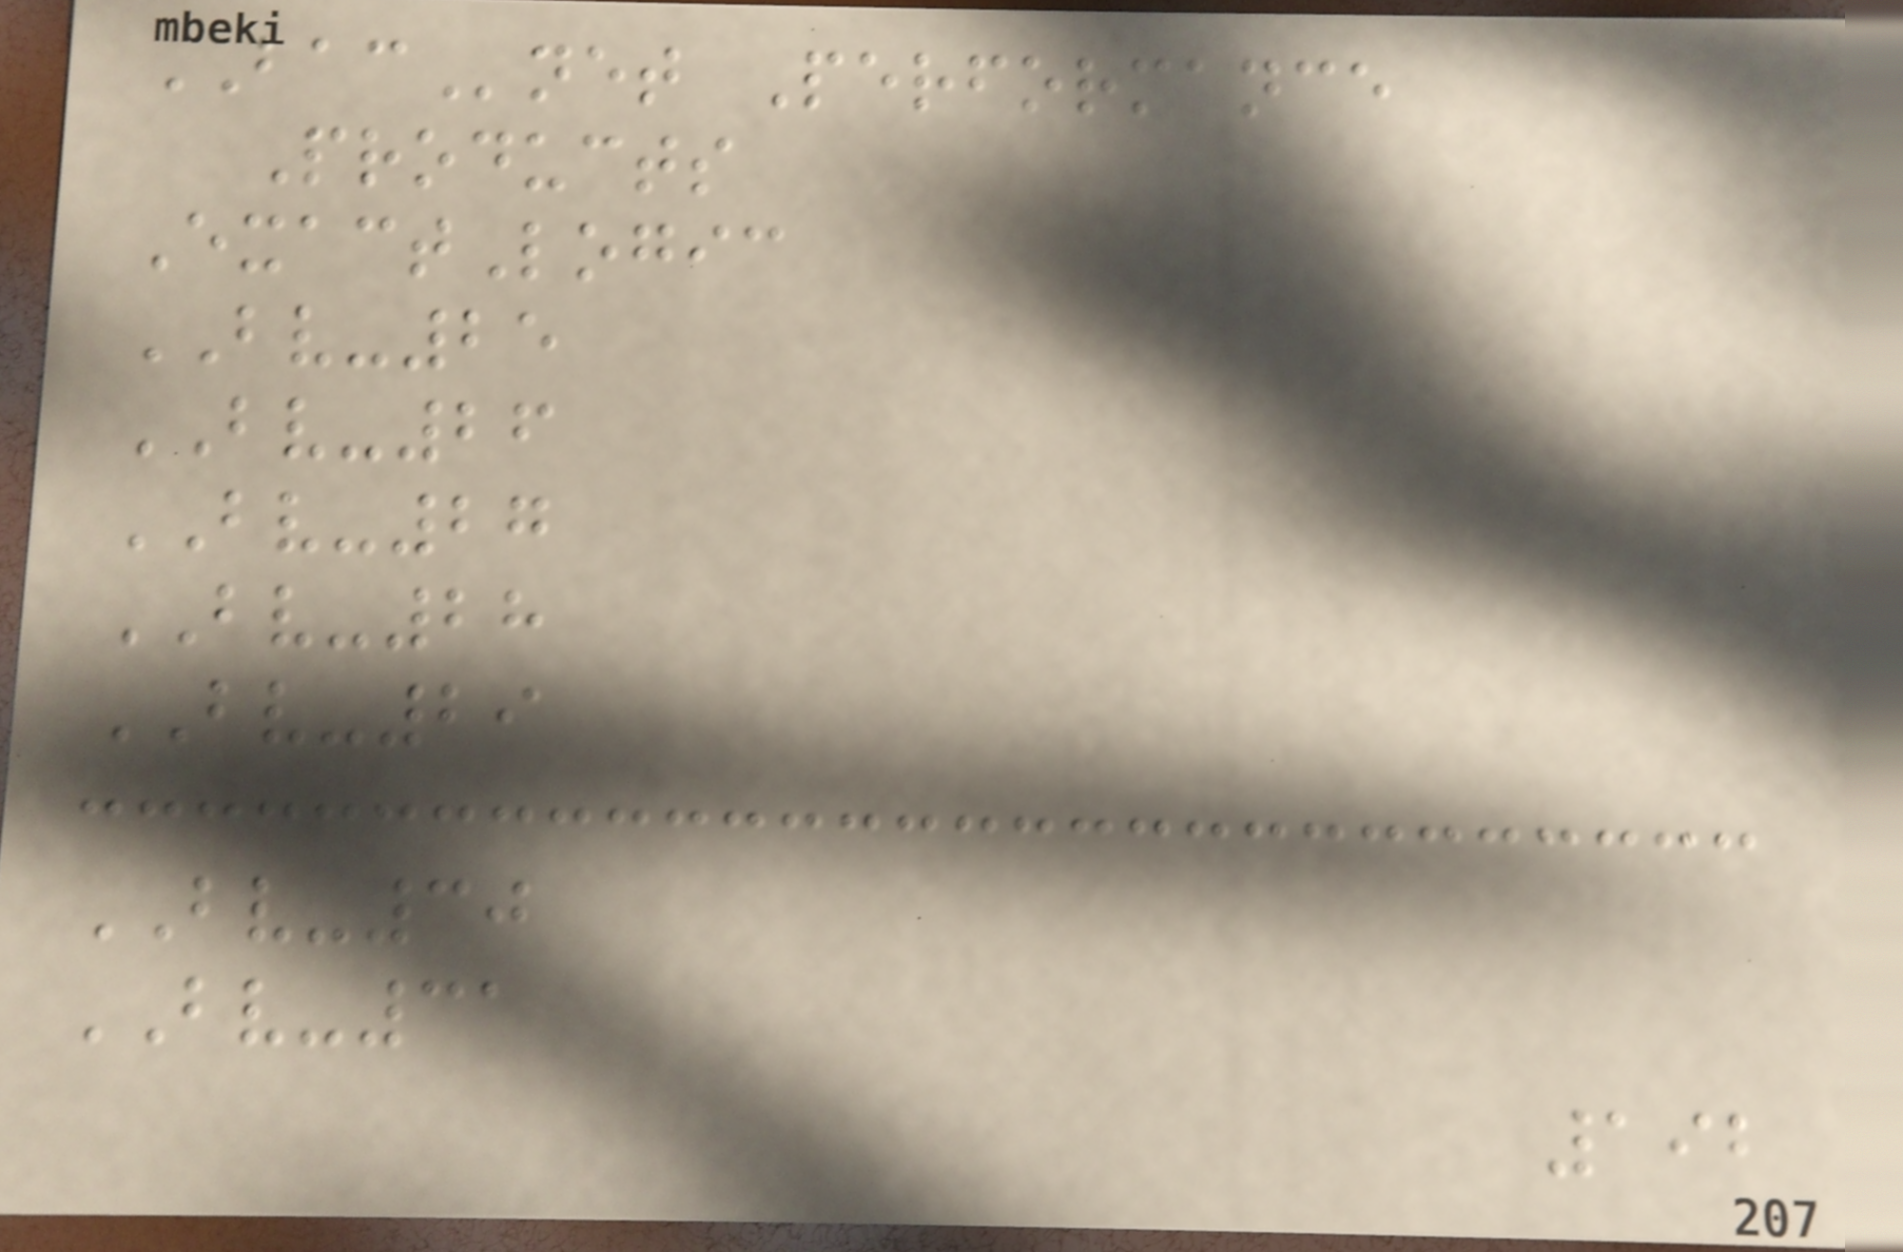BACnet Performance
Products
ExactLogic
BV-25
BV-26
BV-27
BV-28
BV-29
BV-30
BV-31
192
